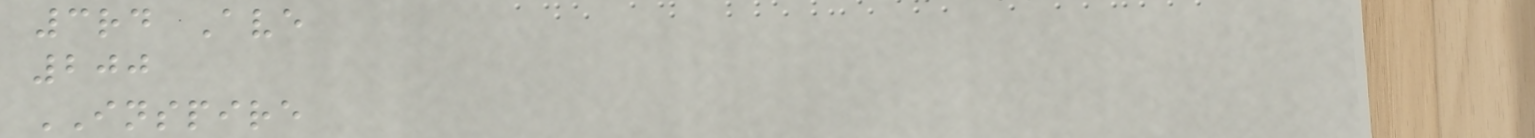3rd Ave
200
INSPIRE
